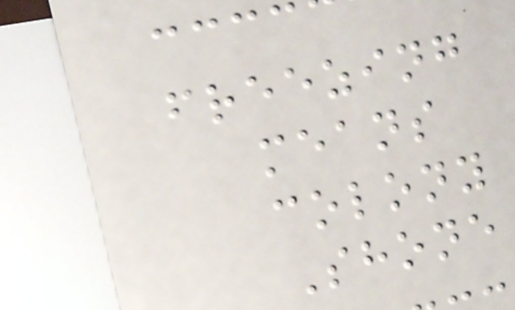freezing
means
colony
Shone
